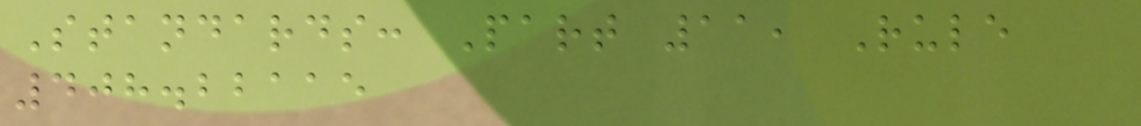Standards: Part 11, Rule
408.22115
